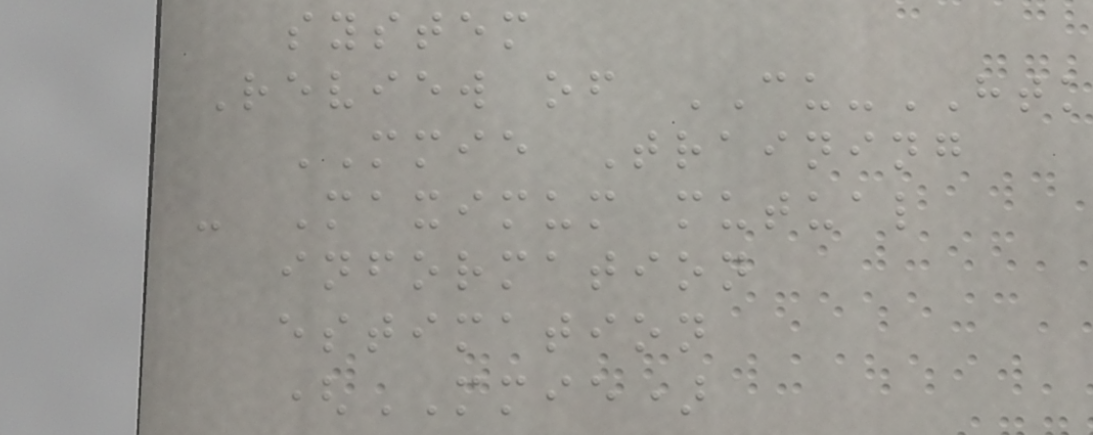system
Review of CU-HTK
MMIE Training
- Maximum mutual
information
estimation
(MMIE)
